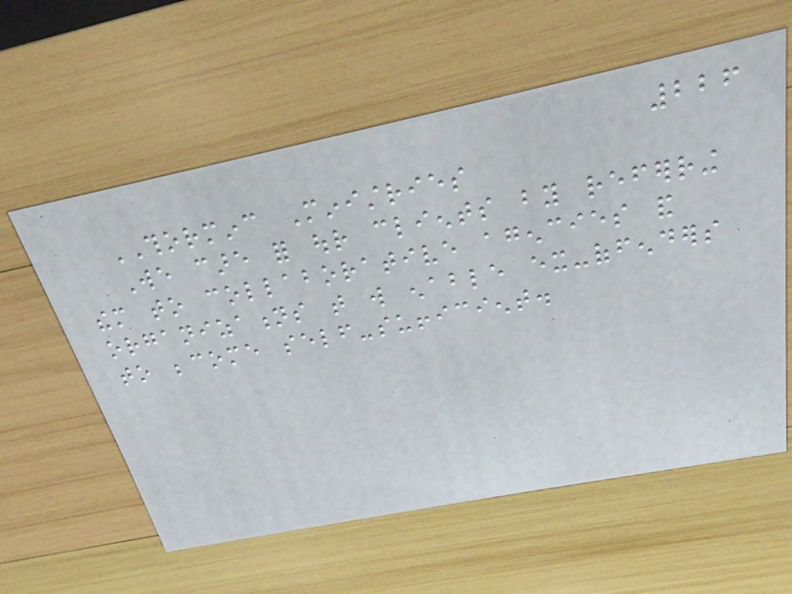226
THORMINC Ministries
We care for our clients by referring
them to collaborative agencies and
organizations that will enable ex-offenders
to become self-sufficient.
